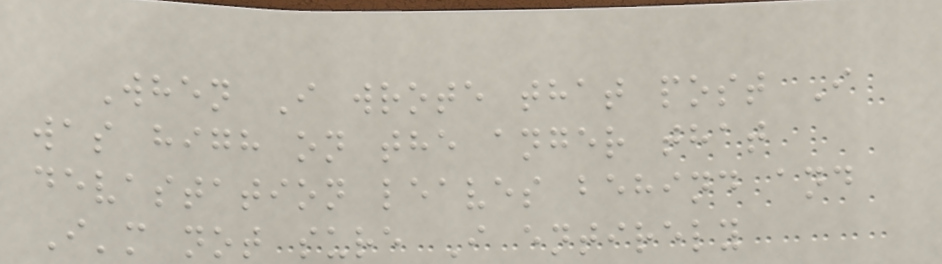When I wrote that post I
was high on the anger that
devastation leaves behind and
I'm not sure I entirely
